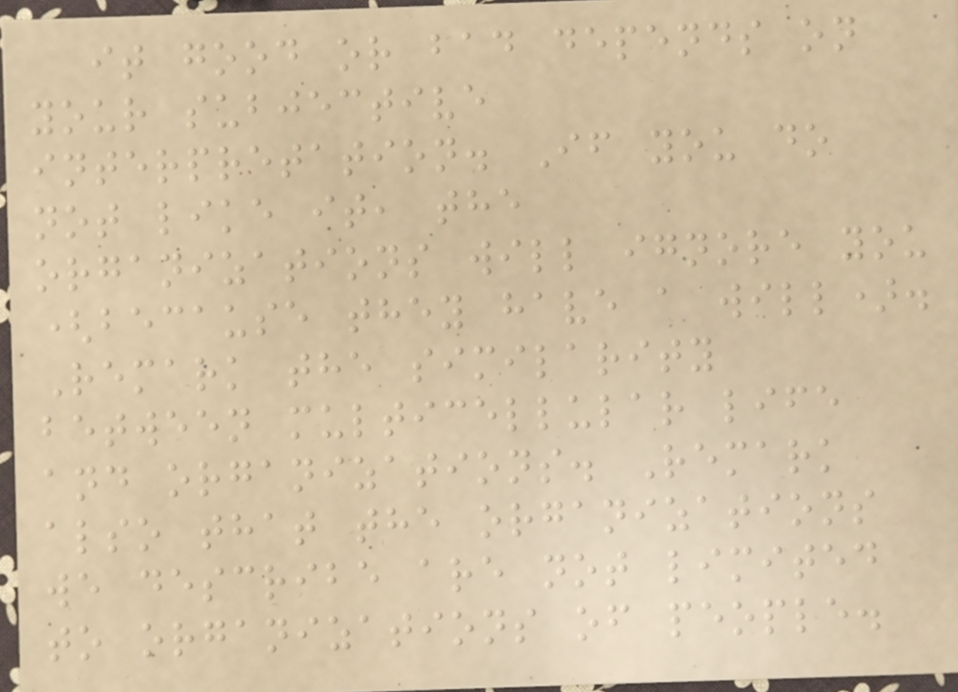it good or bad depends on
your subjective
interpretation. If you do
not like it, the
organizations will ignore you
(because they have a will).
Remark the similarity
between multicellular life
and organizations. Remark
also that the organizations
we describe are not limited
to organizations of people.
